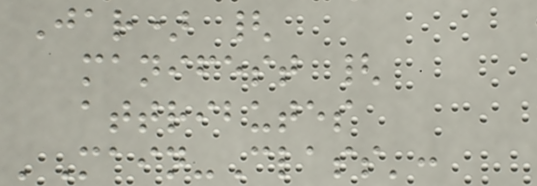Jar) {
manifest {
attributes
'Main-Class':
